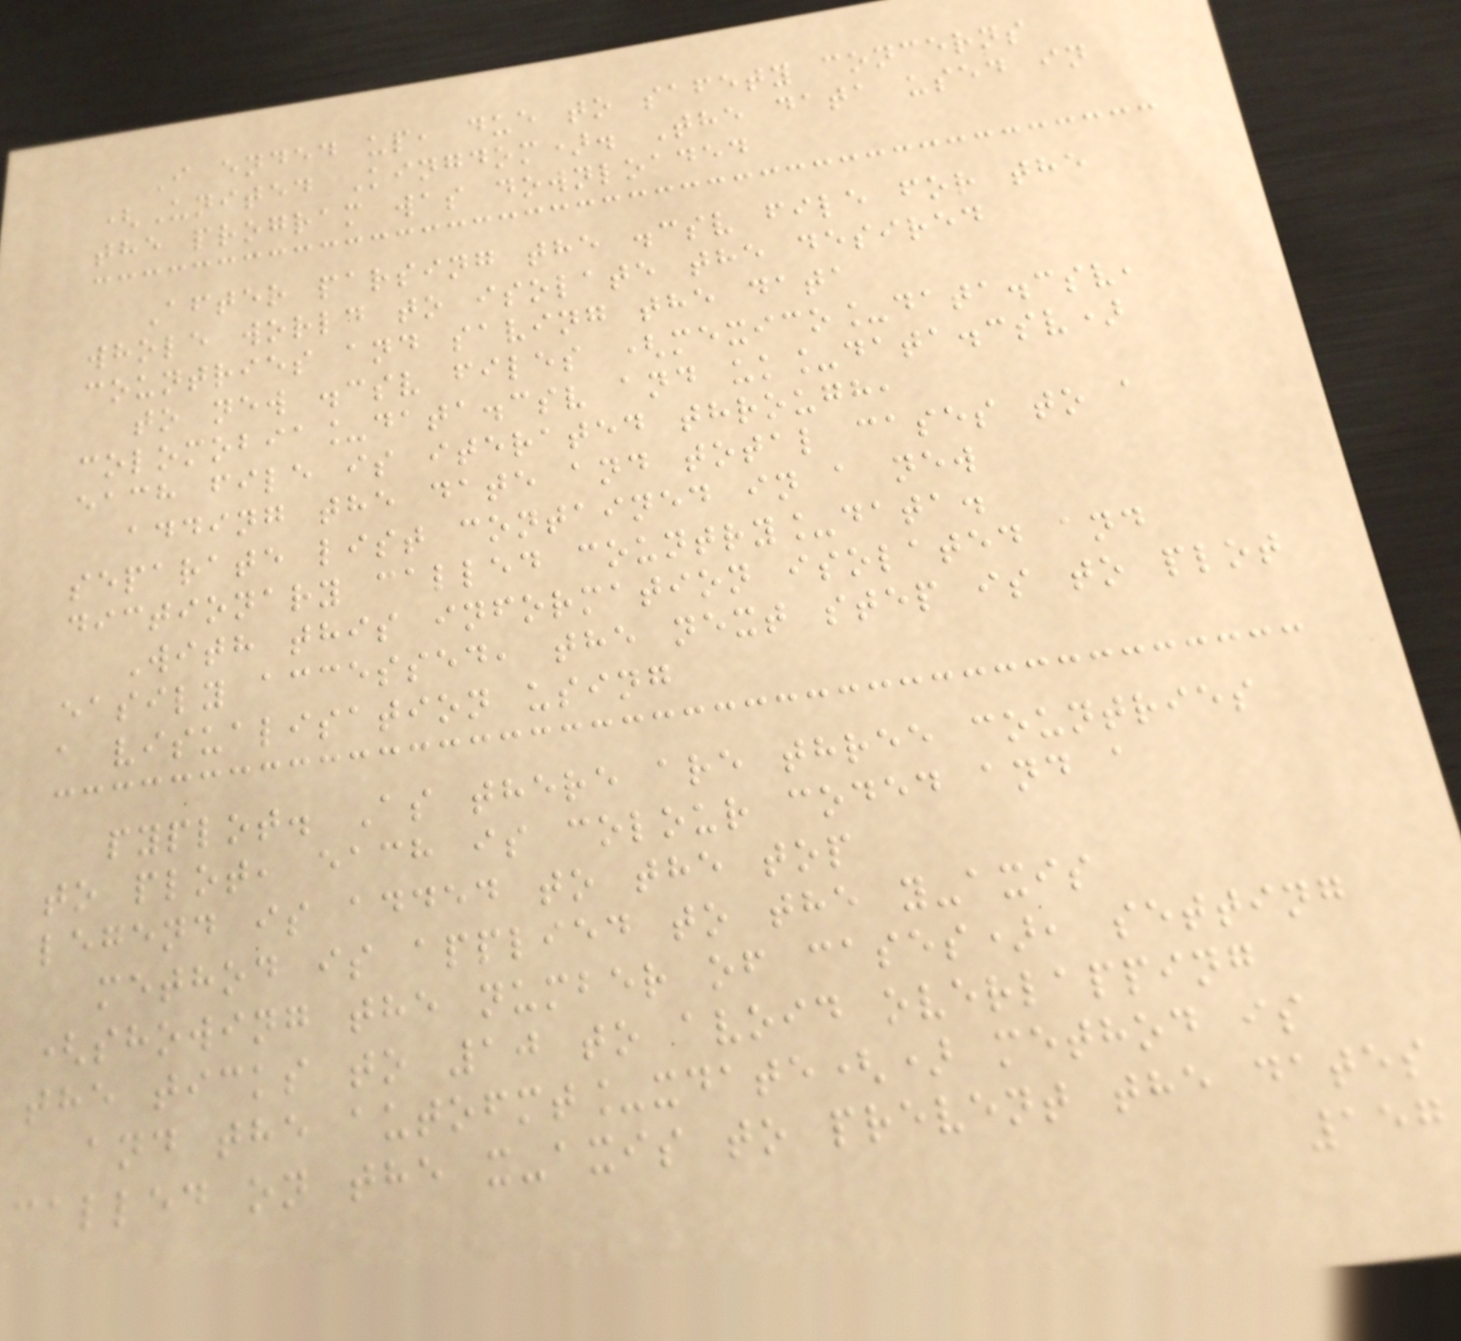I ended up, due to safety concerns
(United Kingdom). The data used in
the program was downloaded
After parsing the .csv file for the
whole world to isolate the desired
countries and saving the data
to new .csv files (mexico_data.csv,
colomobia_data.csv and uk_data.csv)
each file is iterated through,
adding the date and total cases to a
separate list contained in a new
dictionary called country_data.
With this information isolated and
easily accessed, the next step is to plot
a visualisation using
pyplot. As there are three countries
to plot, each is colour coded and a
legend is added to the top
method is applied to the y-axis
(showing the number of cases), setting
the ticks to 10 to avoid overlapping
and the autofmt_xdate() method is
called on the x-axis to prevent the dates
157
